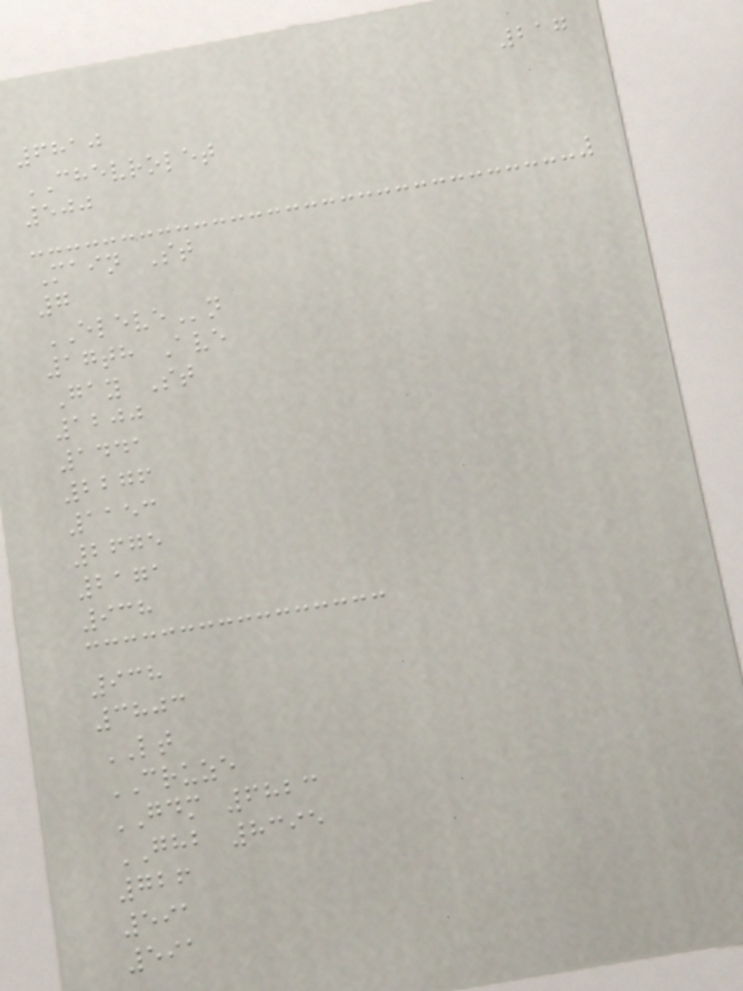217
6810
CHEVROLET
500
Main St
7
ELEVEn
17th Ave
Gay St
1200
1441
2276
1153
2675
2171
938
938
3803
LT
CRUZE
GDM 6823
GHB 8395
726
591
591
